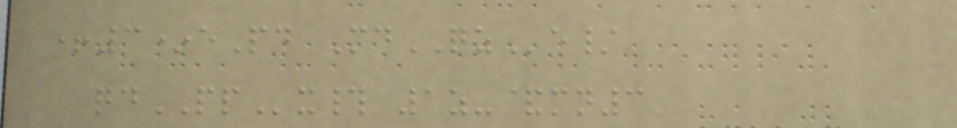+3*ePd MdQZe/
qdPPx# 1z-&mn3
